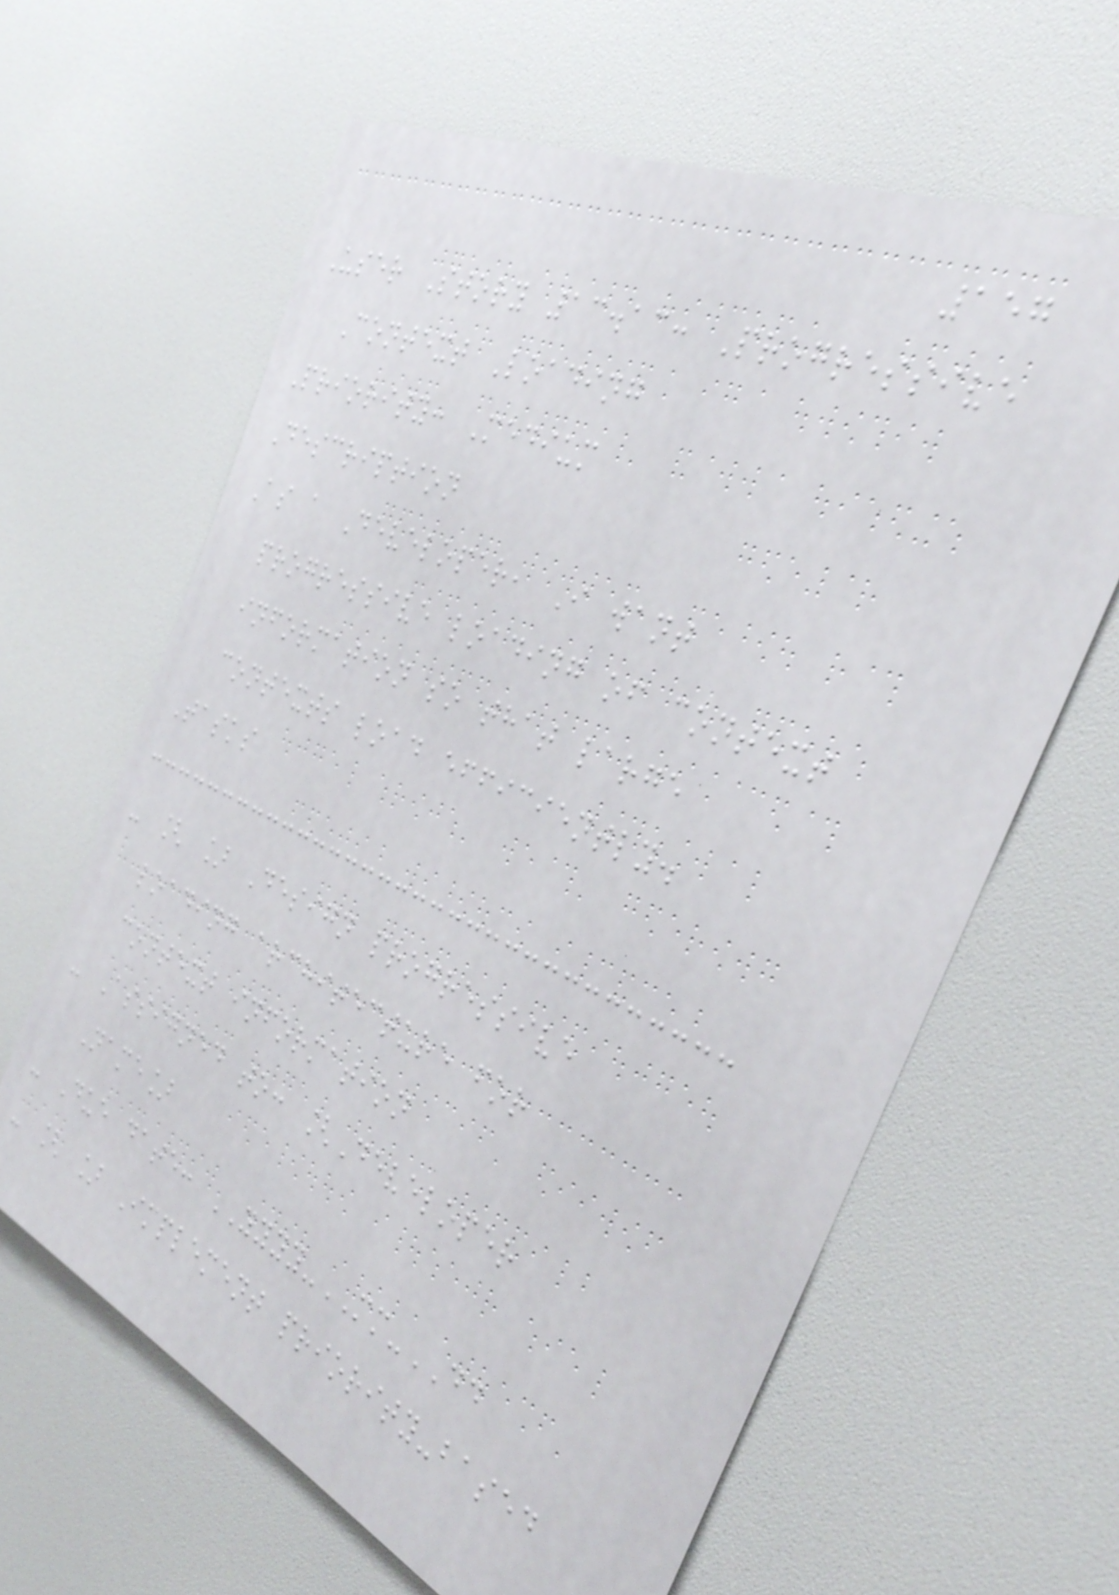157
User Story 13.13: Progressive
Context Loading
Priority: Medium
Description
As a Developer, I want
progressive loading of context
information so that large
contexts load efficiently.
Tasks
- [ ] Design progressive
loading architecture for
context information
- Assigned to: [Developer
Name]
- Due date: YYYY-MM-DD
- [ ] Implement priority-based
